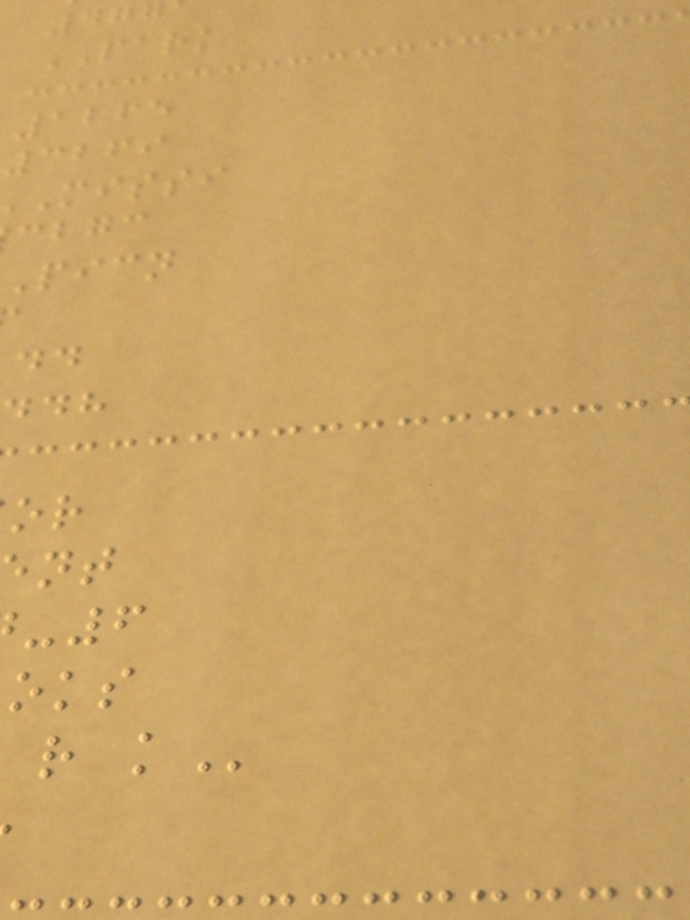477
PARK
1265
3269
missi
cbgc
picn
